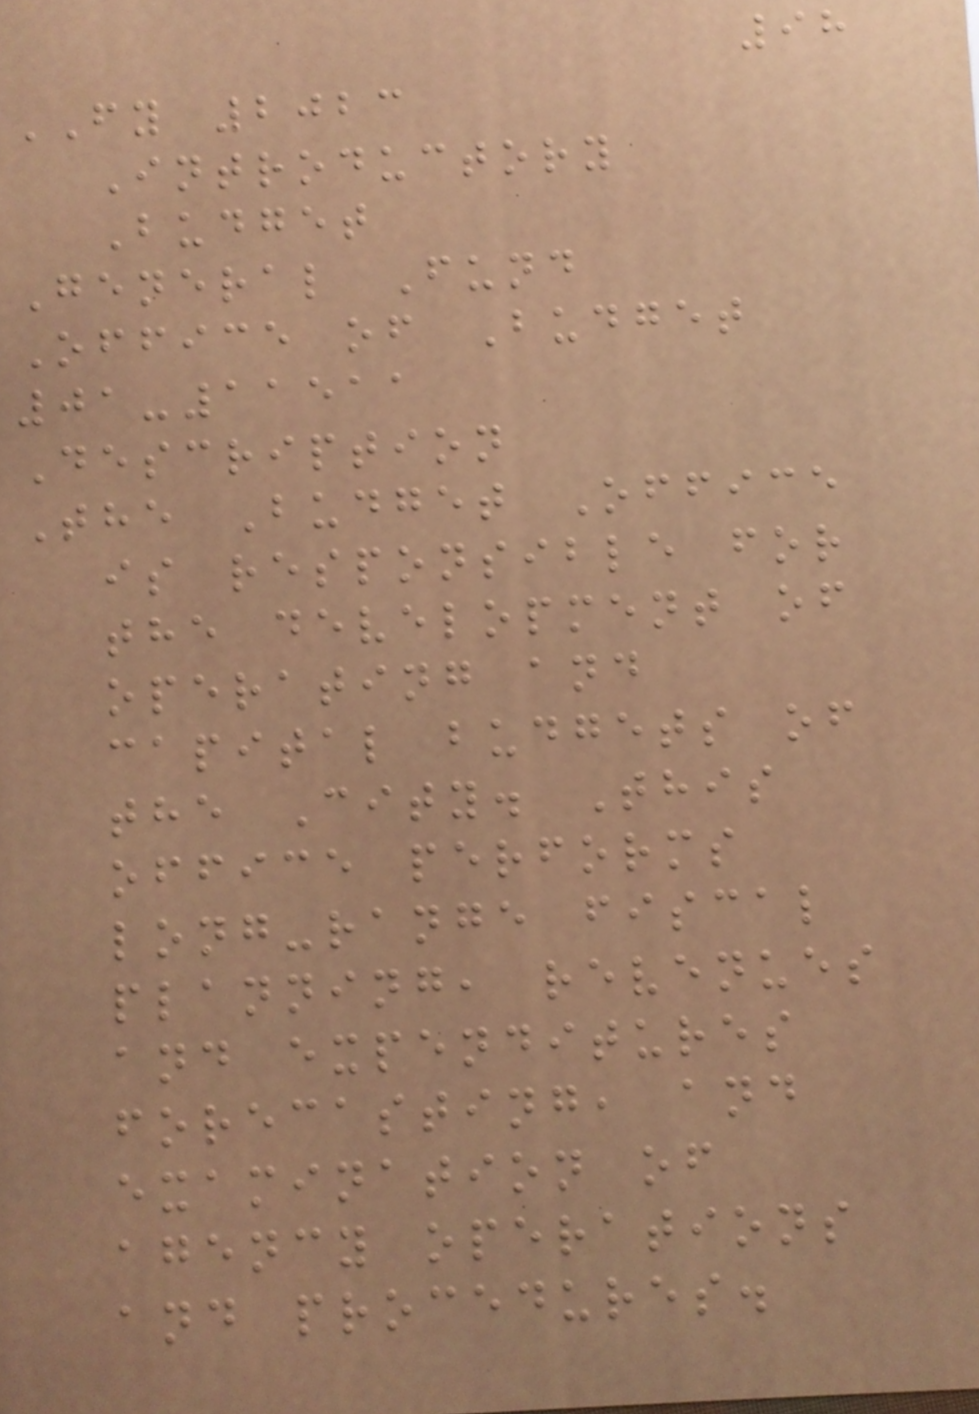98
FY 2023
Introductory
Budget
General Fund
Office of Budget
01-11511
Description
The Budget Office
is responsible for
the development of
operating and
capital budgets of
the City. This
office performs
long-range fiscal
planning, revenues
and expenditures
forecasting, and
examination of
agency operations
and procedures.
